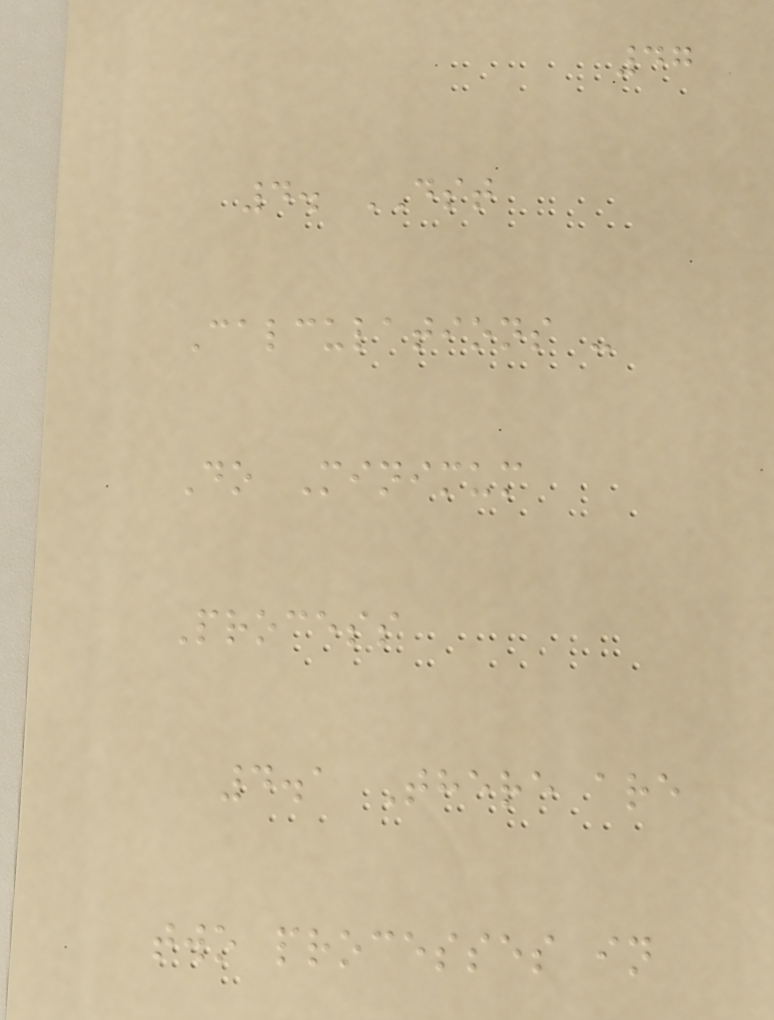47
4. DST
Calculations -
Do Minimum
Process
4.1 There are
two processes in
